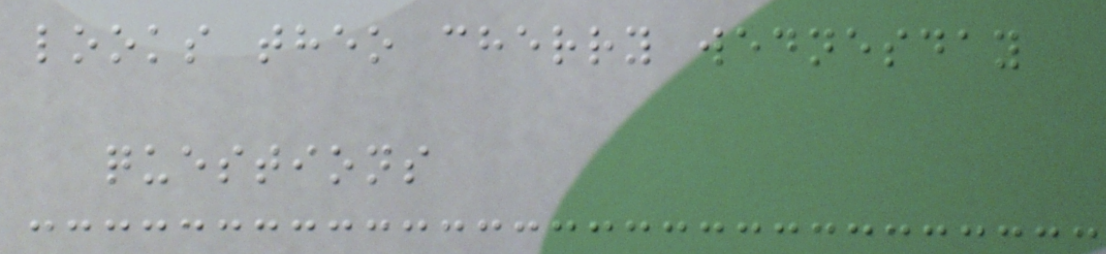looks theo cherry wednesday
questions
